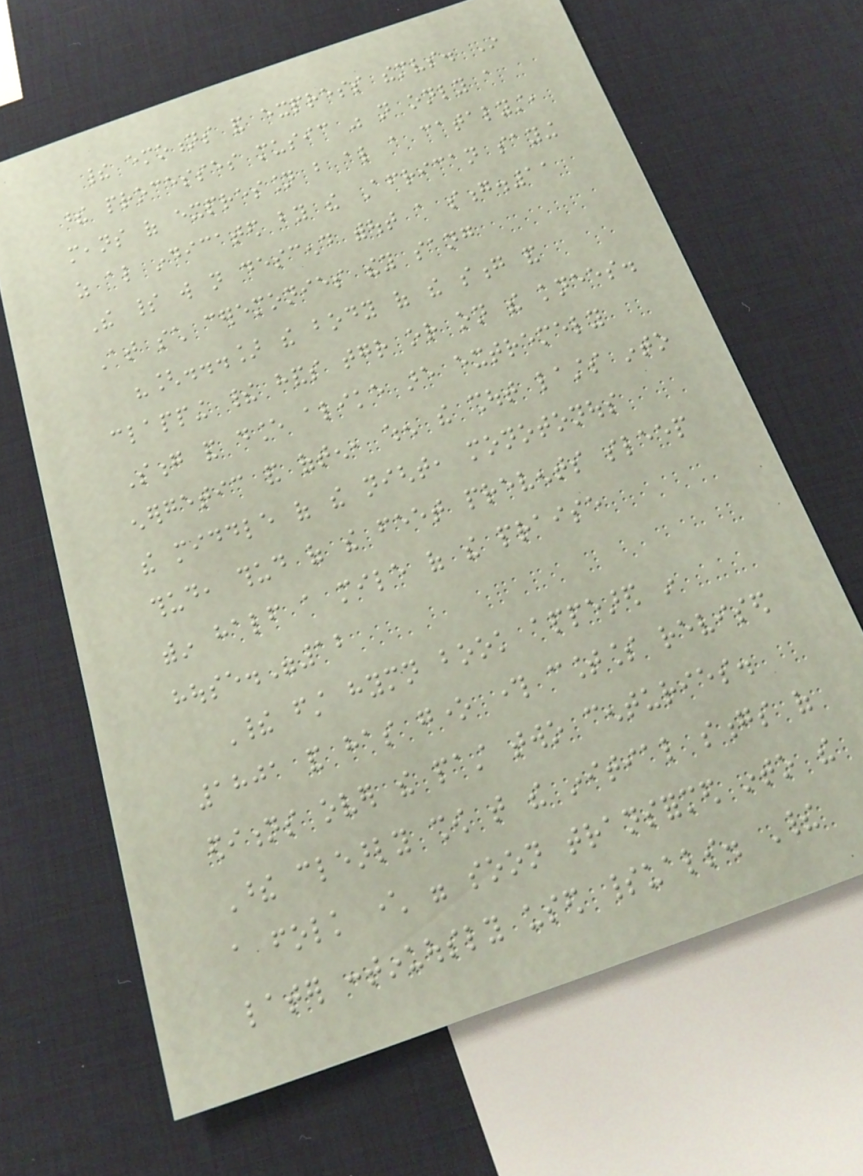their emotions and express themselves. In
these processes music was not only a
means of expression but also a catalyst,
as also indicated by the African saying
The spirit will not descend without a song.11
At such ceremonies they sang
"[...] the body of the song and
clapping their hands together or on the knees.
Song and dance alike are extremely
energetic and often, when the shout lasts into
the middle of the night, monotonous
thud, thud of the feet prevents sleep
within half a mile of the praise
house."12
Their first hymn book appeared in
1801 and has gone through countless revised
editions over the past two centuries.
These clearly show that the initial songs of
a folk character were soon transformed into the
later continuously used spirituals. Their
